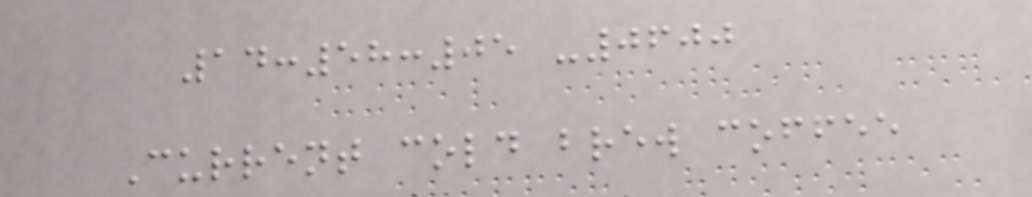14:58:05 -0600
Current cold brew coffee
